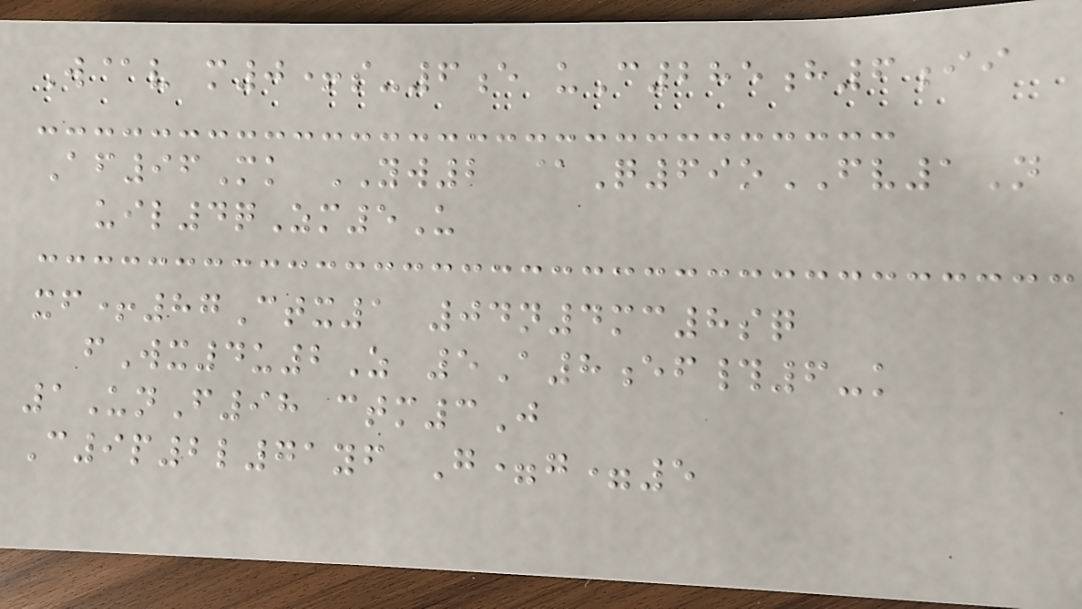W@v m0+s-6e uC285h6ii
Af96Mk YW2 @Q69oFV1N
uil4qZm5U
xf+87Ctx1 04n4mc8sq
fWx4u2Z 5A8ef#6-k
1UnF98 ctm3J
C9p2l71yf G=g=5
